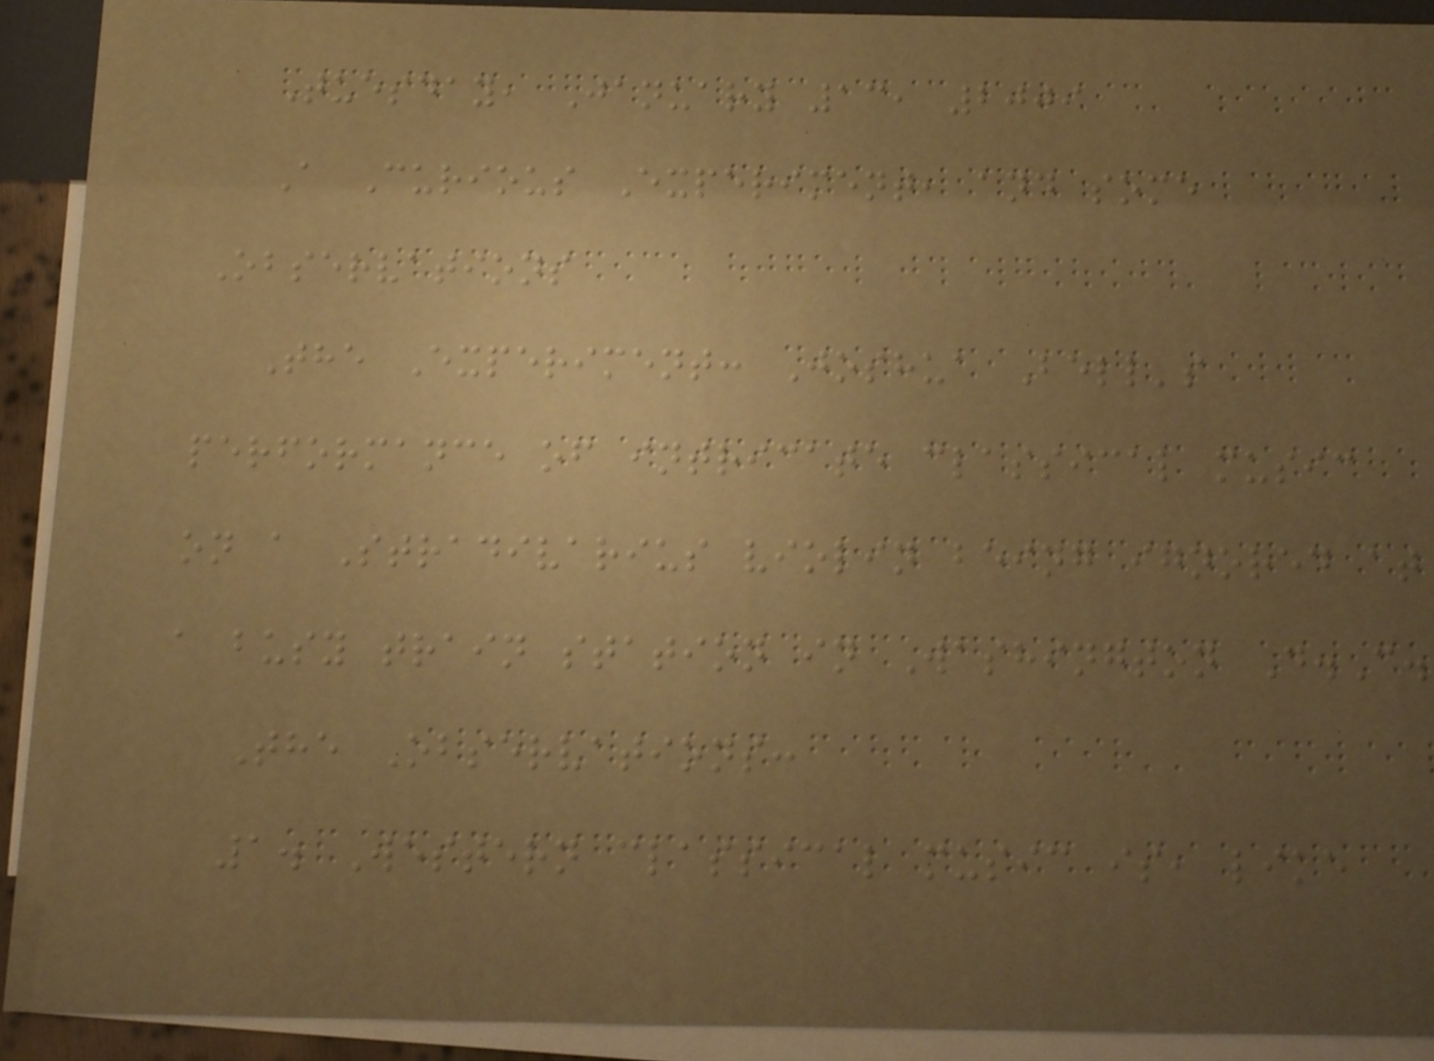Tuesday, January 13, 2009
A Curious Experiment, and some
Observations
The Experiment: Joshua Bell's
performance of intricate classical music
on a Stradivarius violin being ignored at
a busy train station in Washington D.C.
The Observations:
1. Western classical music is, like
